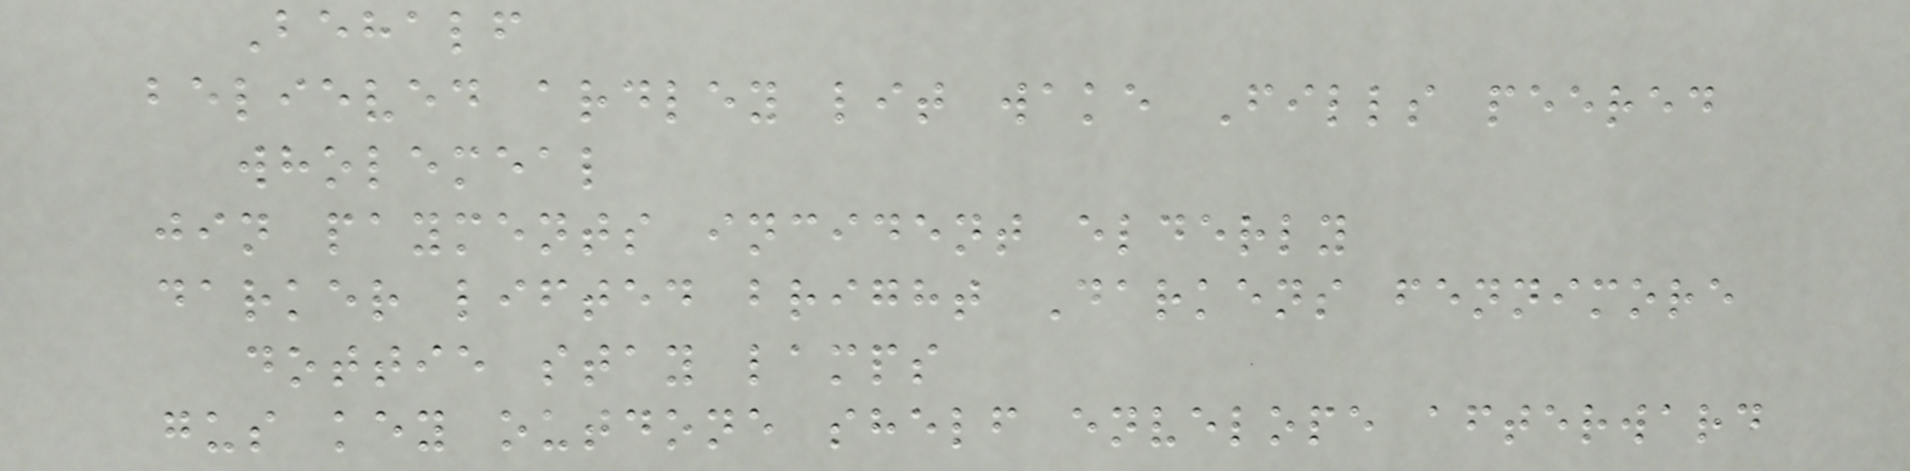Behalf
believed ardley lit wake Fills peered
wholemeal
jin payments incident elderly
darker lifted bright Darkens fennimore
dottie stay lamps
gus key outdone shelf envelope afterward
